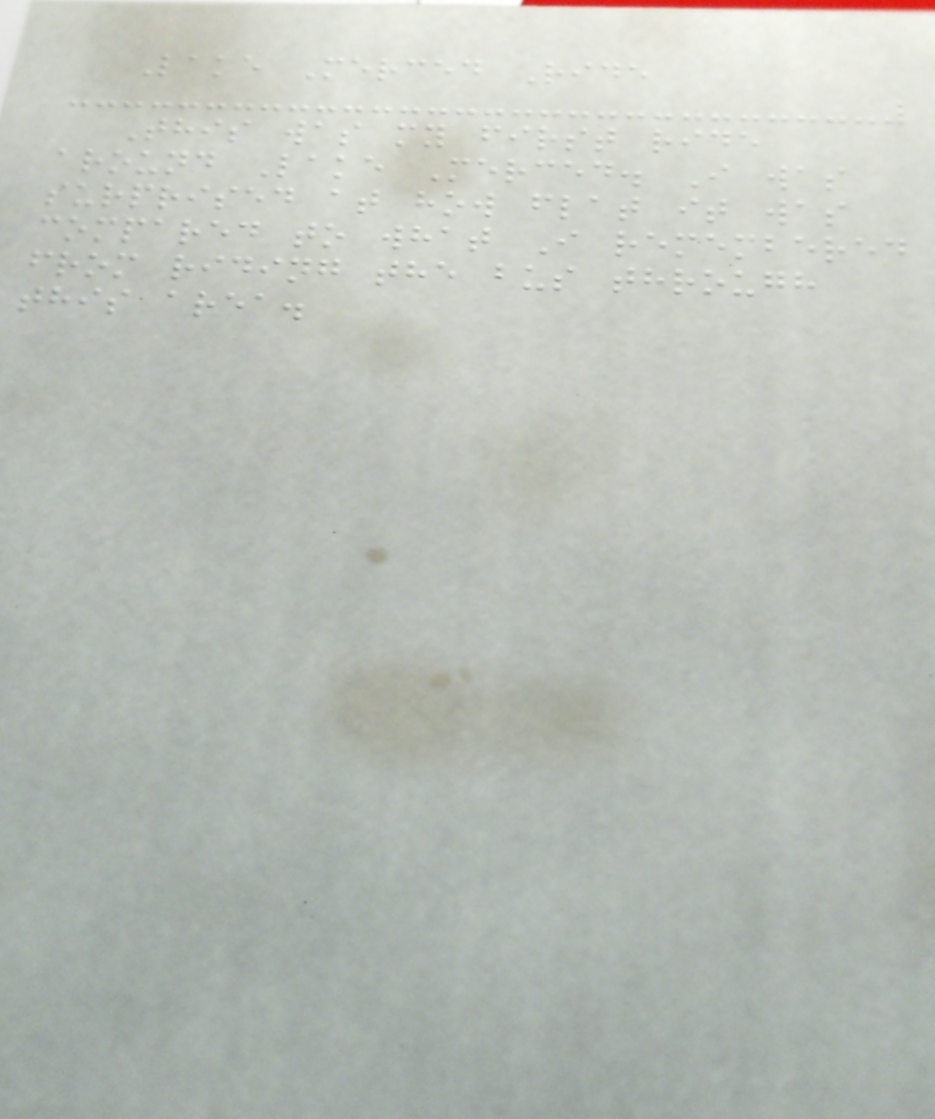Lake Merced Ride
This was my first ride
around Lake Merced. I was
surprised at how flat it was
compared to what I remembered
from riding the bus through
this area.
